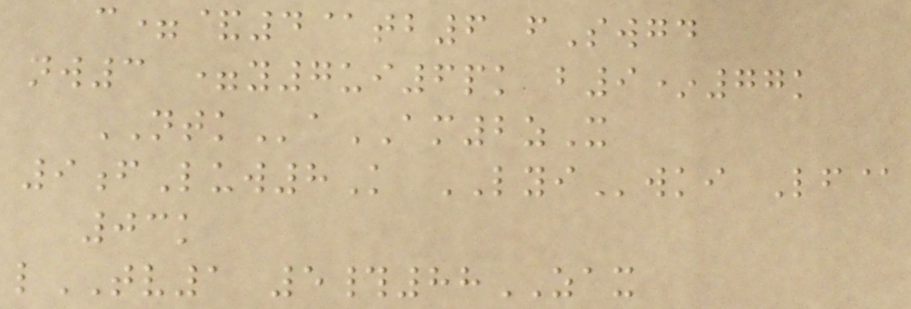c=&4@tb6 fSwgd
nw3 =y7ui6pk b9*77k
NTKaAM2zX
9fLuw8K LYIwki Lf@
03k
lTV1 5#88ZAX
